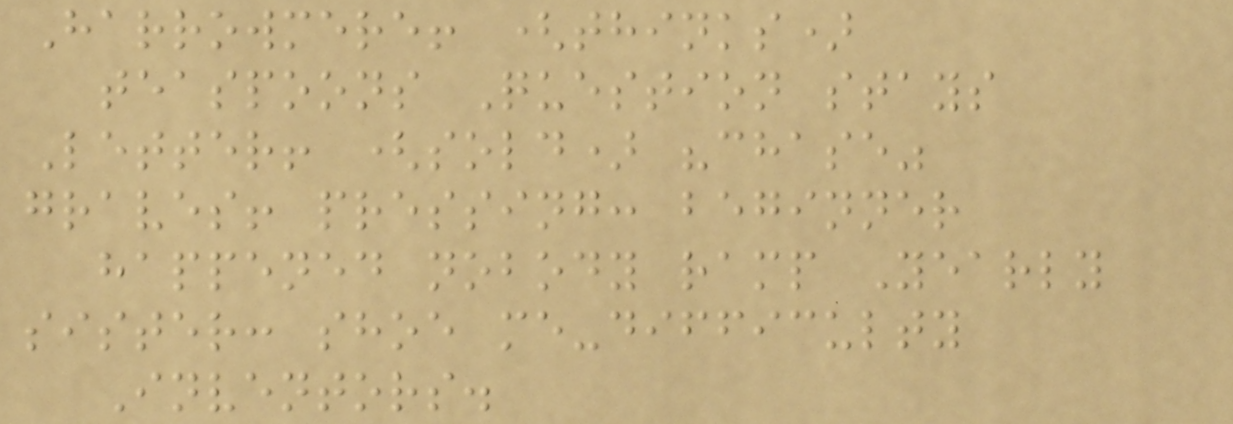Harrowmere! (thinks)
teaspoons Question stays
Letter! (sold) "chase"
graves! pressing: beginner
happened nobody ramp Yearly
sister: shoe me-difficulty
Inventors.
